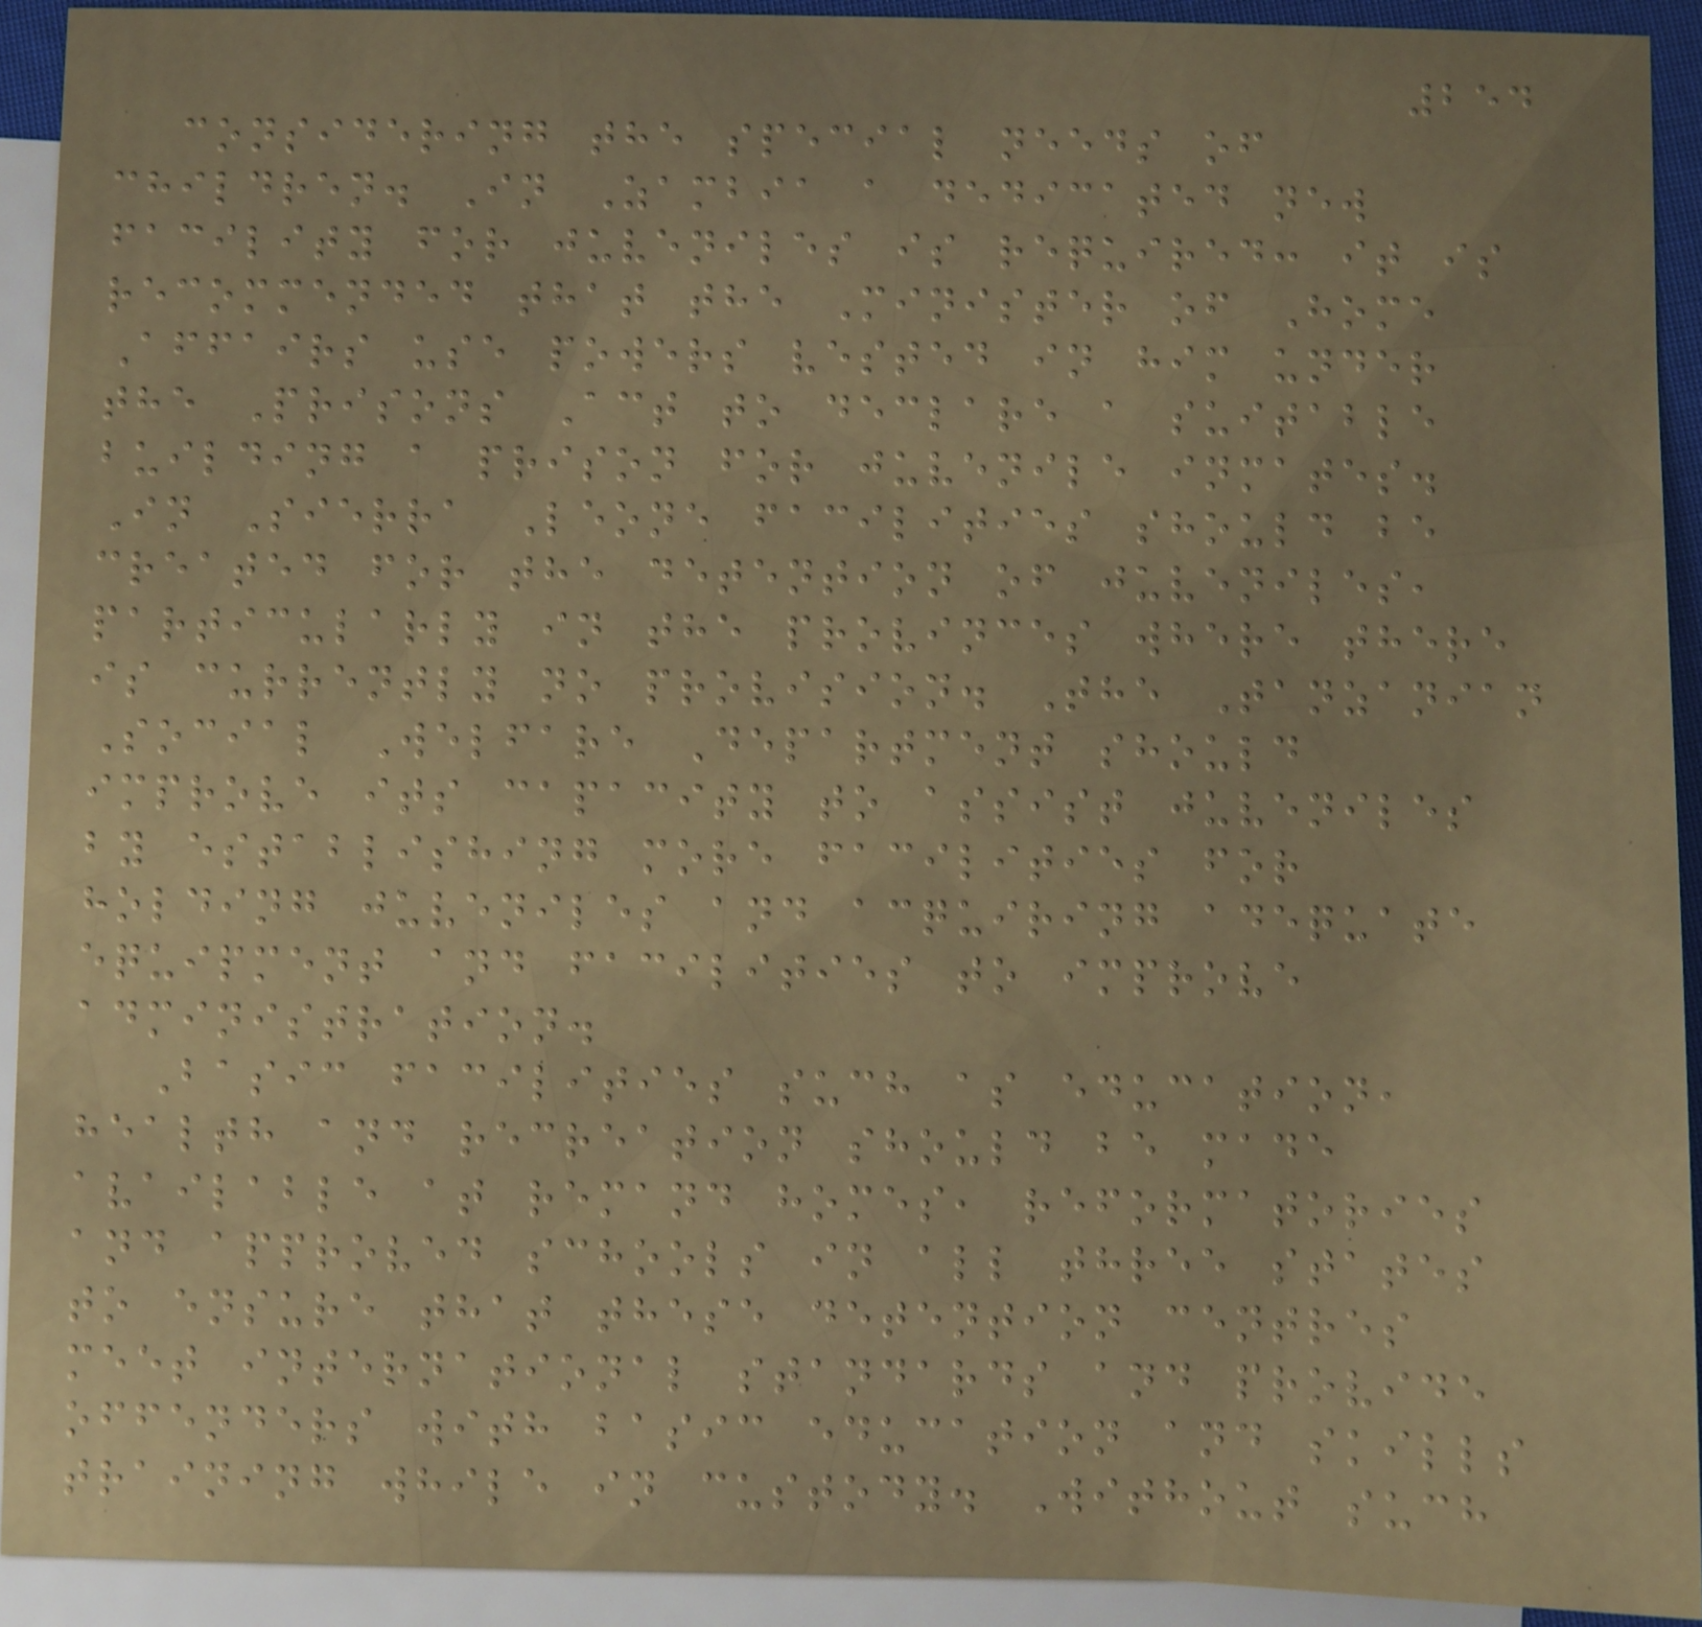254
considering the special needs of
children. In Zambia a dedicated new
facility for juveniles is required: it is
recommended that the Minister of Home
Affairs use powers vested in him under
the Prisons Act to declare a suitable
building a prison for juvenile inmates.
In Sierra Leone facilities should be
created for the detention of juveniles,
particularly in the provinces where there
is currently no provision. The Tanzanian
Social Welfare Department should
improve its capacity to assist juveniles
by establishing more facilities for
holding juveniles and acquiring adequate
equipment and facilities to improve
administration.
Basic facilities such as education,
health and recreation should be made
available at remand homes, reformatories
and approved schools in all three states
to ensure that these detention centres
meet international standards and provide
offenders with basic education and skills
training while in custody. Without such
